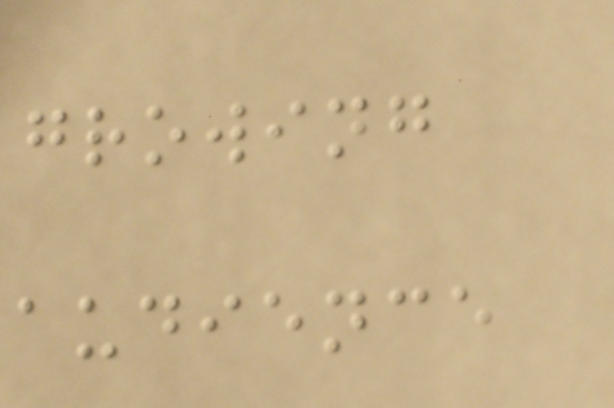growing
audience
